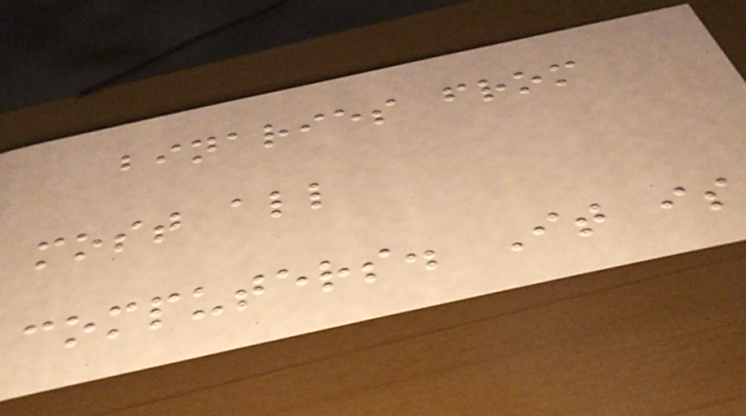binaries from
most all
computers. It is
